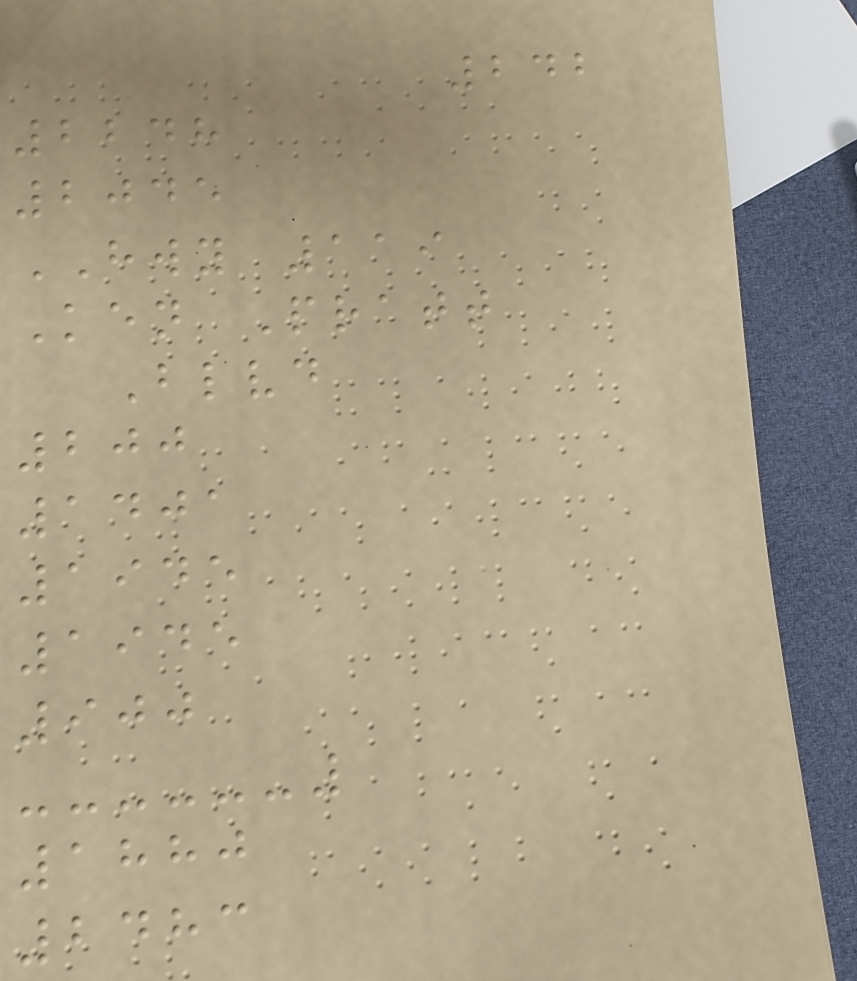242
2248
2045
HWY 119
Ken Pratt
Blvd
200
1401
1945
1945
900
1880
2483
